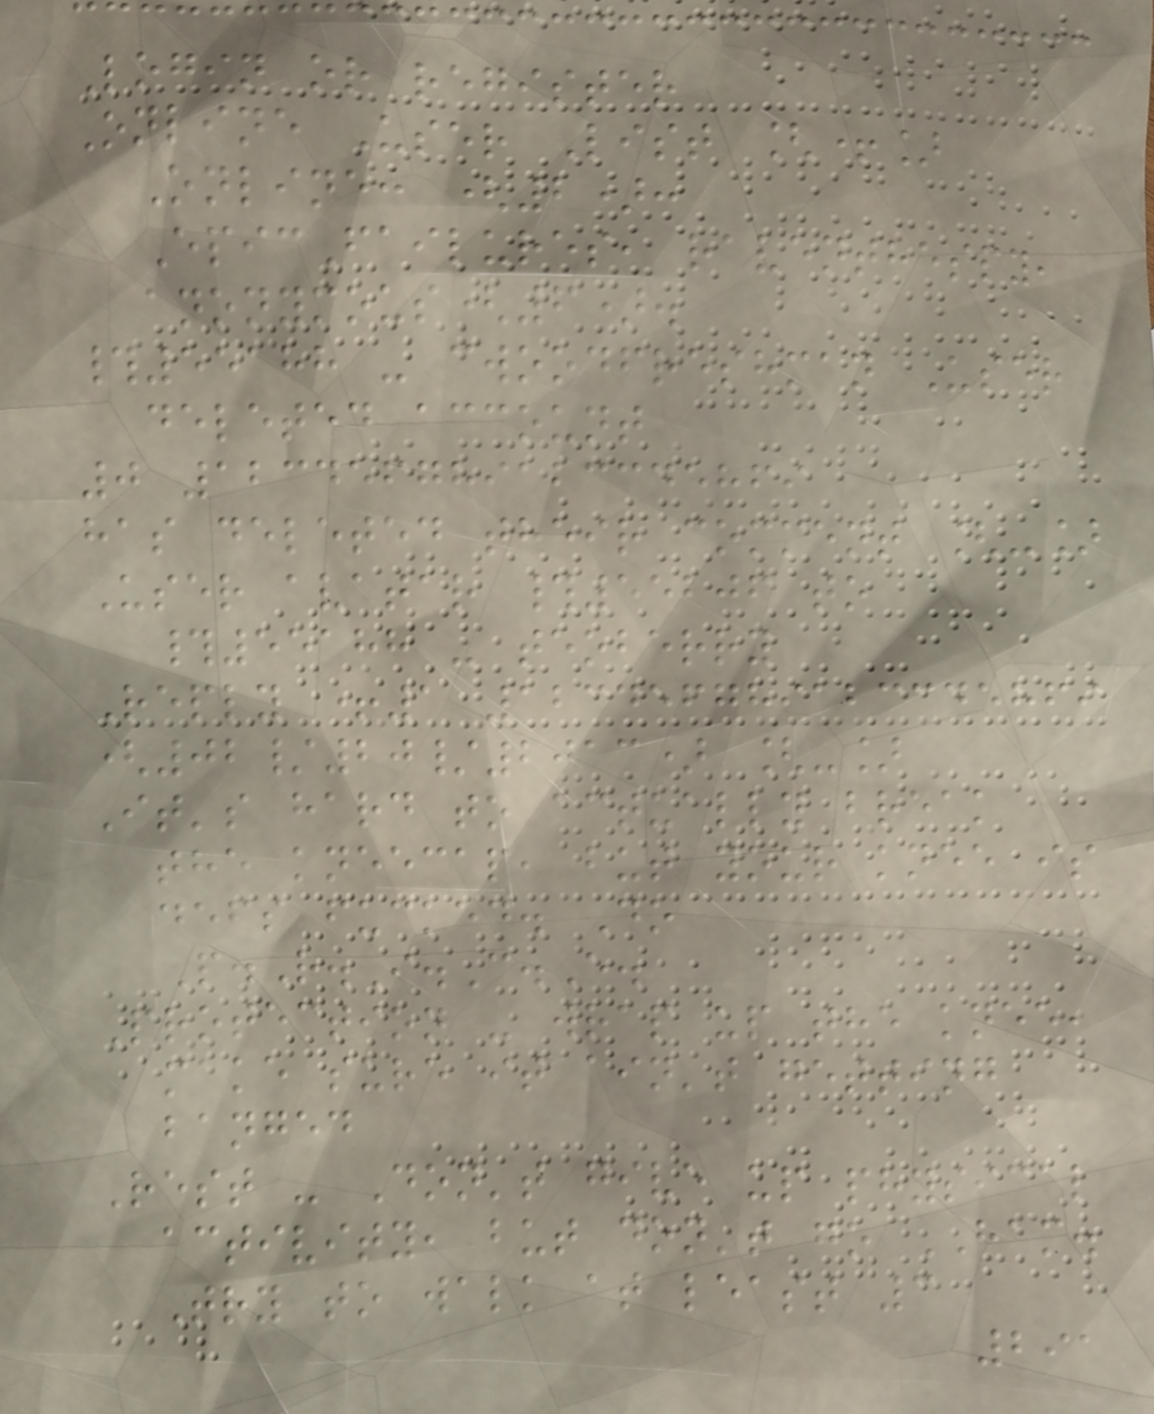Login or register
Online User List [+]
Online: (2):
EpicFailures, raventhespy,
anonymous(6).
#55188 - cwoodfreshman User
deleted account
0 123456789123345869
has deleted their comment [-]
User avatar #55206 to
#55188 - teoberry
Reply +1 123456789123345869
(02/20/2013) [-]
It's hard to actually break
the kneecap, but your knee is
defs fucked. Do
P.R.I.C.E.
Protection - wrap up the knee,
make sure it ain't getting
banged
Rest - Don't give up physical
activity, but don't go HAM.
Try to walk at least 3
291
